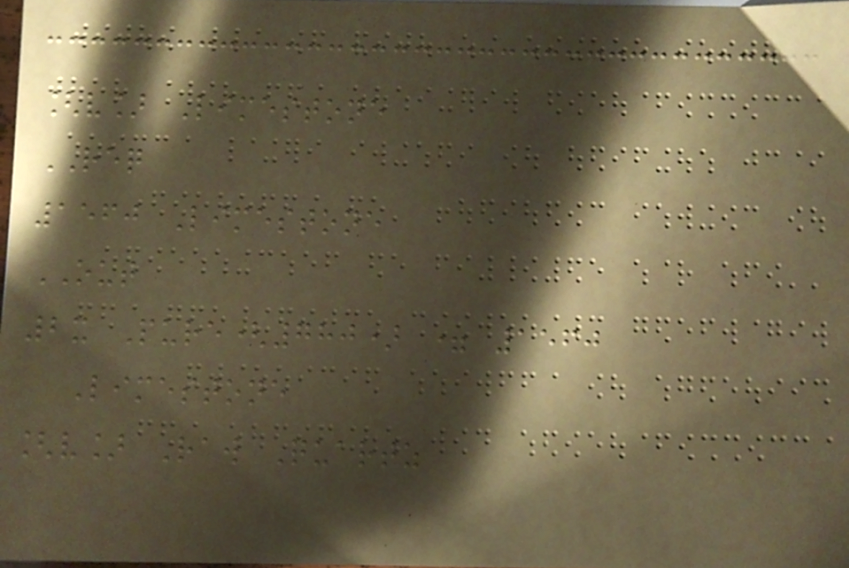[v] Limestone
REQ
1560 Limestone
OUT
2x Pure(780) = 1560
Limestone
[v] Raw Quartz
